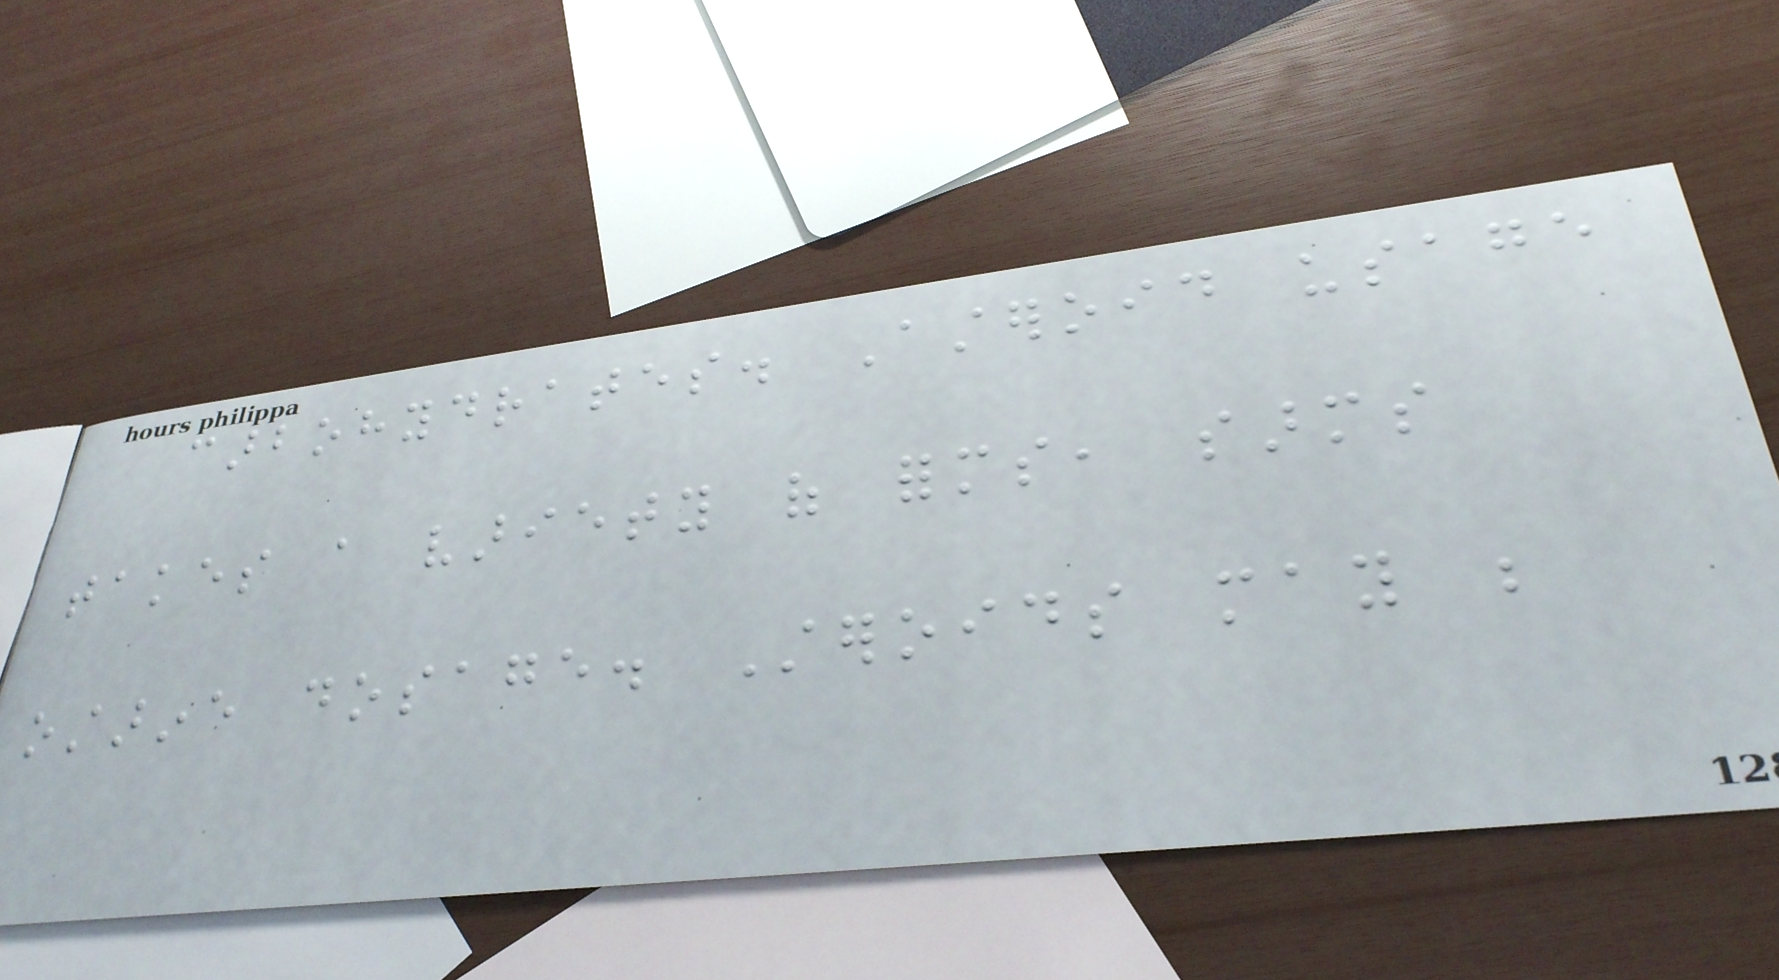carbohydrates. Asteroid usage
takes a variety of forms, sarms
ostarine dosage. Steroids may be
